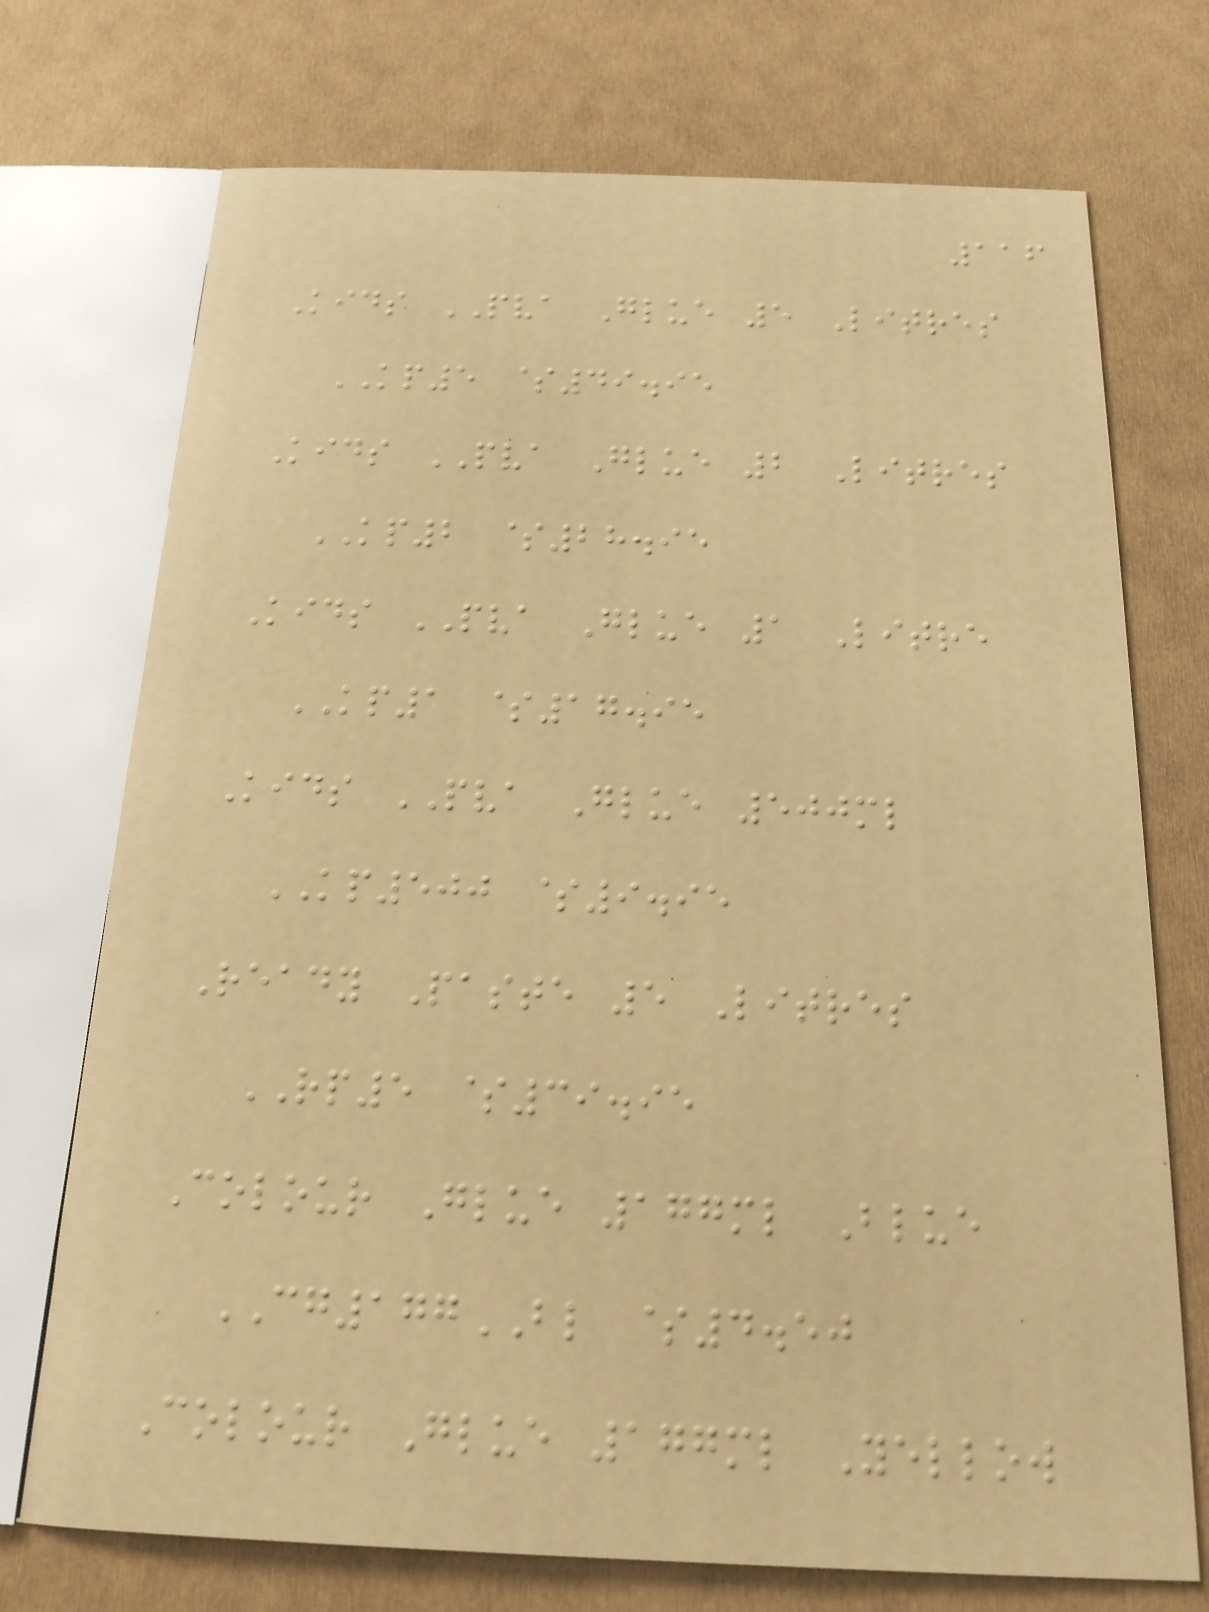116
Kids PVA Glue 5 Litres
KP5 $49.95
Kids PVA Glue 2 Litres
KP2 $28.95
Kids PVA Glue 1 Litre
KP1 $17.95
Kids PVA Glue 500ml
KP500 $9.95
Ready Paste 5 Litres
RP5 $39.95
Colour Glue 177ml Blue
CG177BL $4.50
Colour Glue 177ml Yellow
